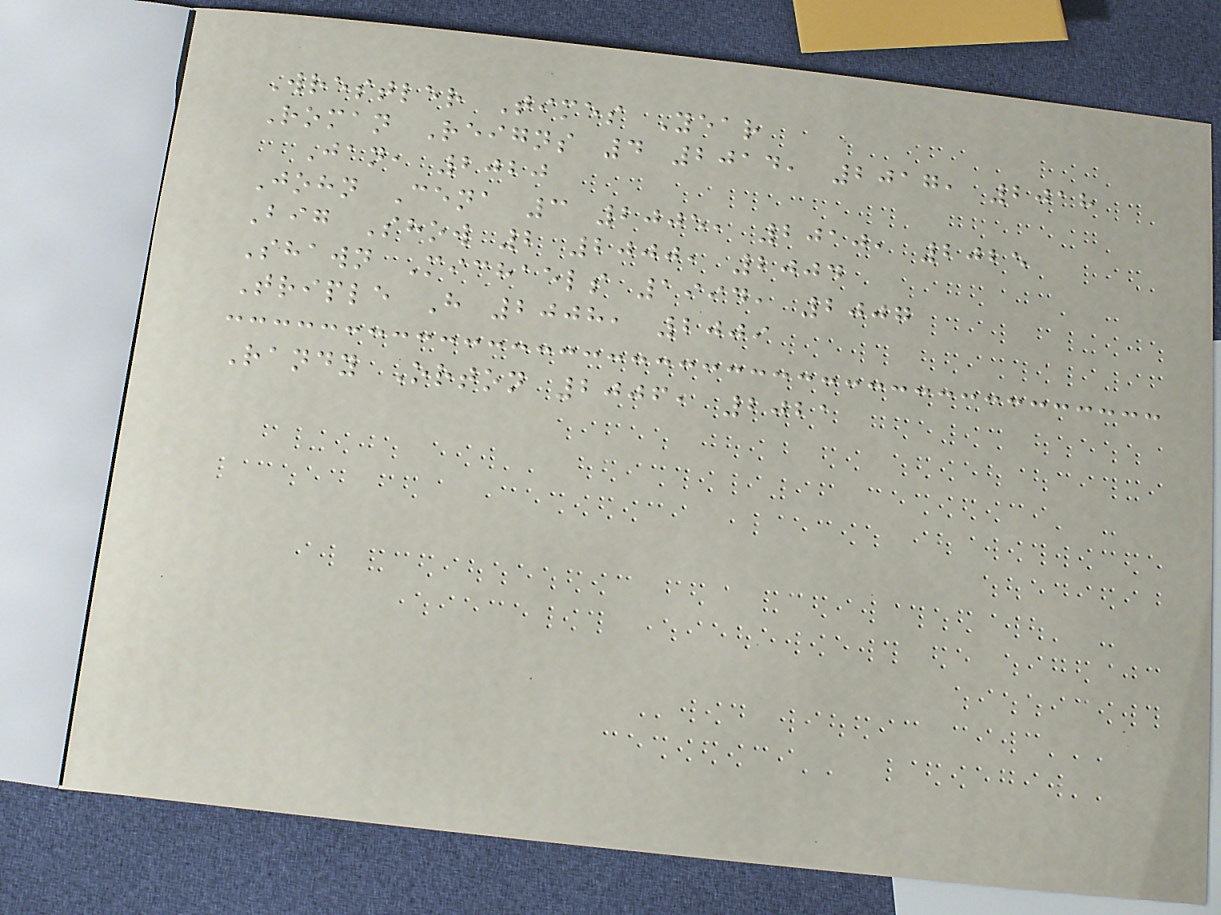Wrestler Times Year
Roman Reigns 4 2014, 2017, 2018
Jan, 2020
John Cena 3 2005, 2010, 2025
Big Show 2 2000, 2004
Shawn Michaels 1994, 2007
Triple H 2008, 2009
Randy Orton 2006, 2021
